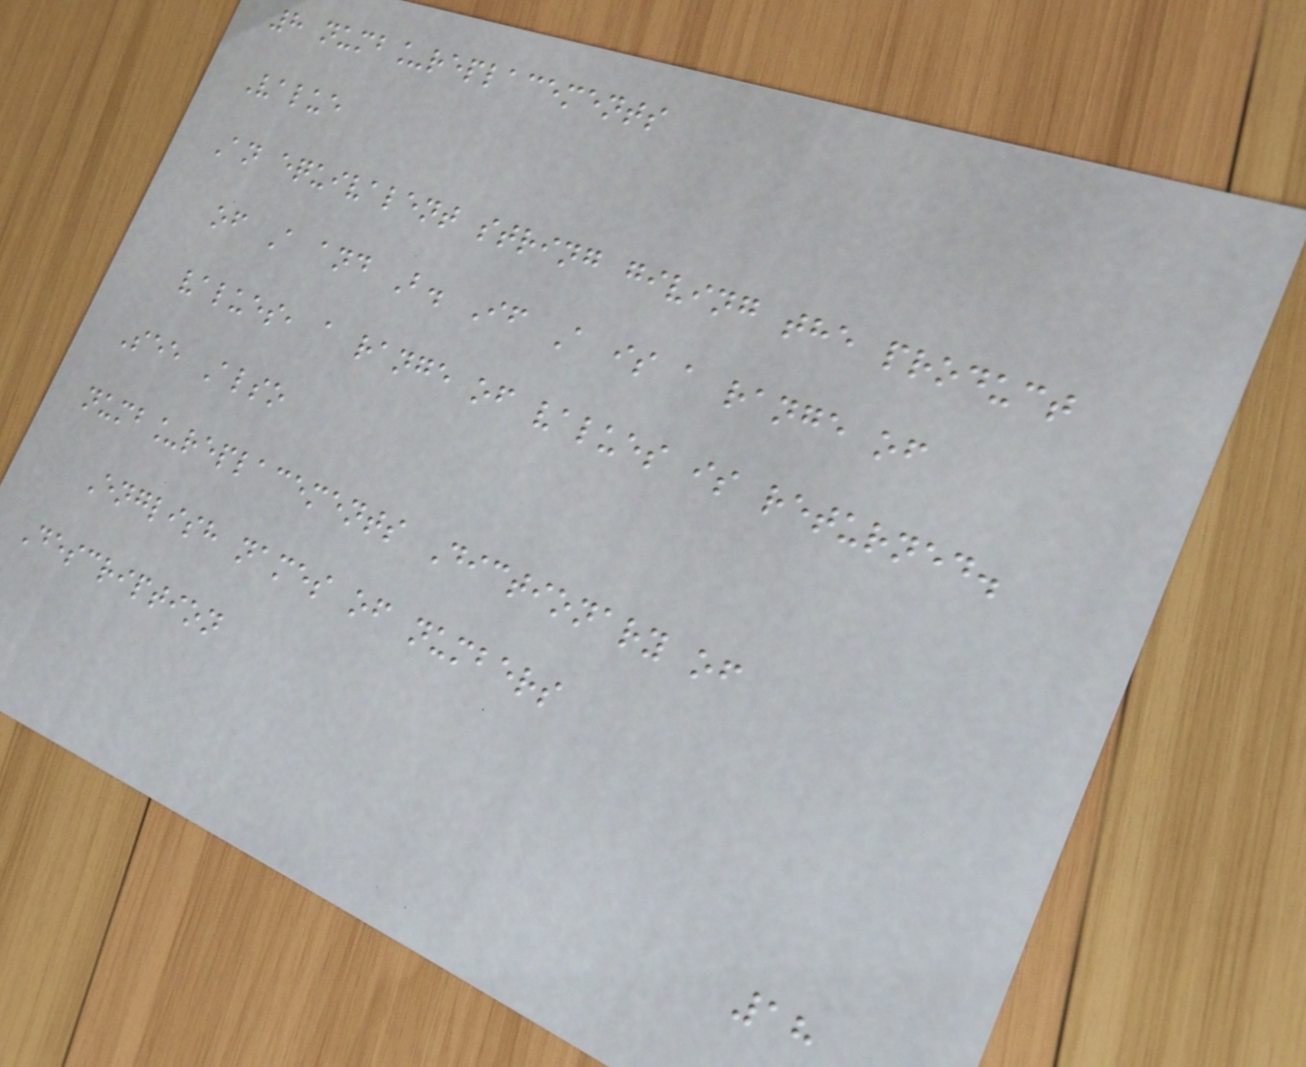8 numb_replacements
Value
An equivalent string giving the product
of A and B. If A is a range of
values, a range of values is returned.
See Also
numb_replacements Dictionary of
English names of numbers
Description
18
